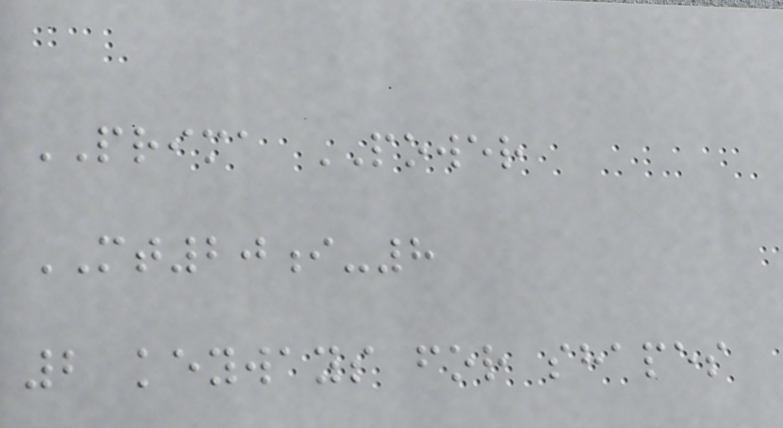PRIMA POWER
MT20i-8
2 keyways for shapes
